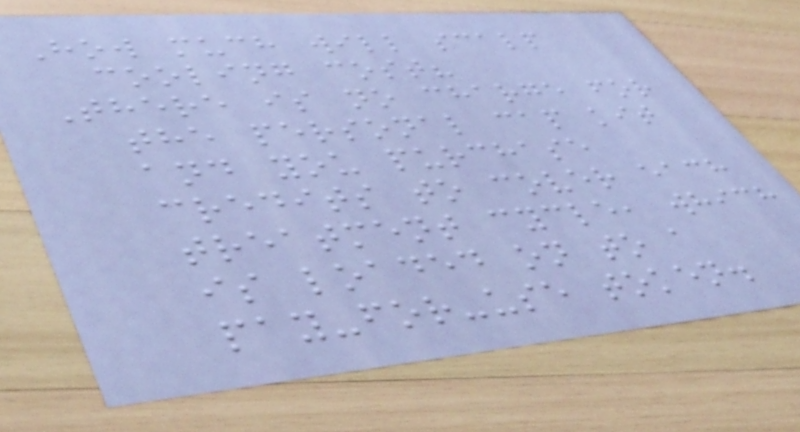How much will scalp
cooling cost?
There is no charge for
the personal cap kit
and you purchase
credits to cover each
treatment cycle, which
is loaded on to a
pay-for-use token.
